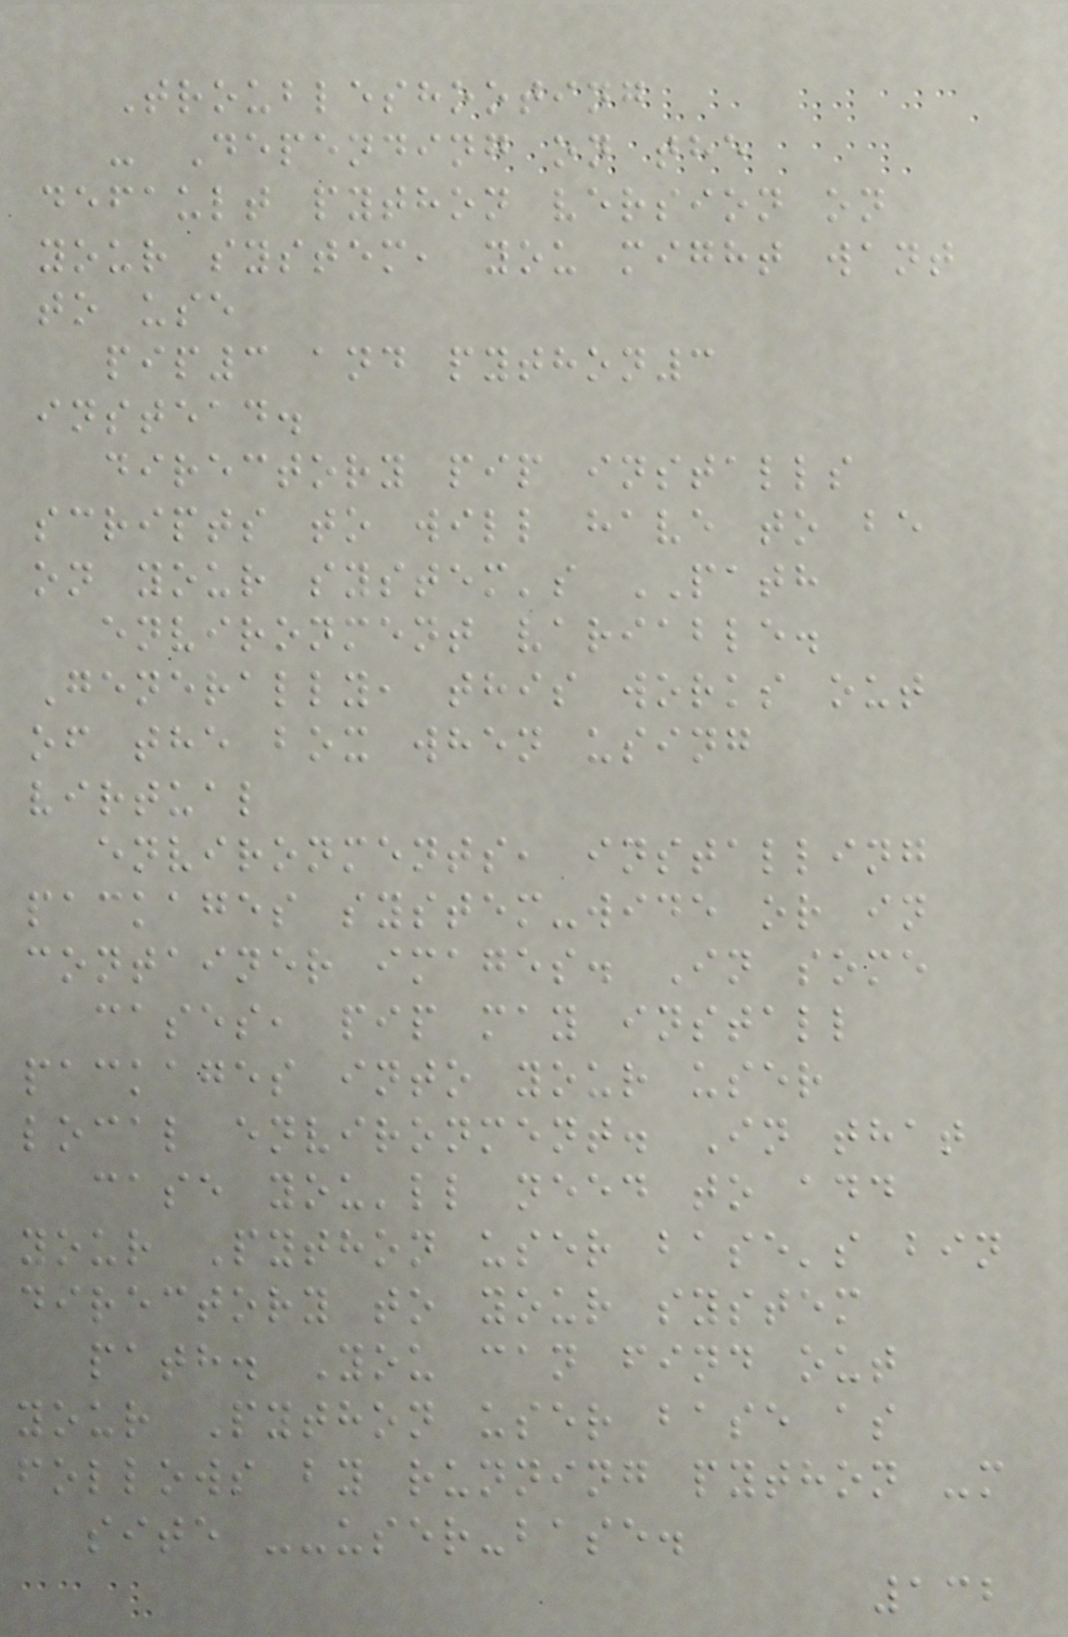Troubleshooting
- Depending on the
default python version on
your system, you might want
to use
pip3 and python3
instead.
directory pip installs
scripts to will have to be
on your system's PATH
environment variable.
Generally, this works out
of the box when using
virtual
environments, installing
packages system-wide or in
container images. In some
cases, pip may install
packages into your user
local environment. In that
case you'll need to add
your Python user base's bin
directory to your system
path. You can find out
your Python user base as
follows by running python -m
site --user-base.
132
